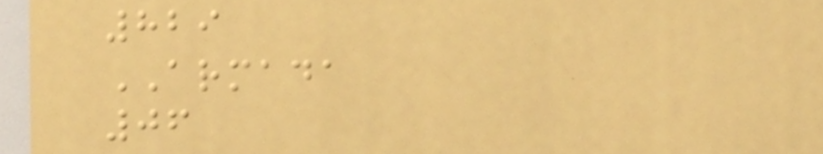829
ARMADA
06
